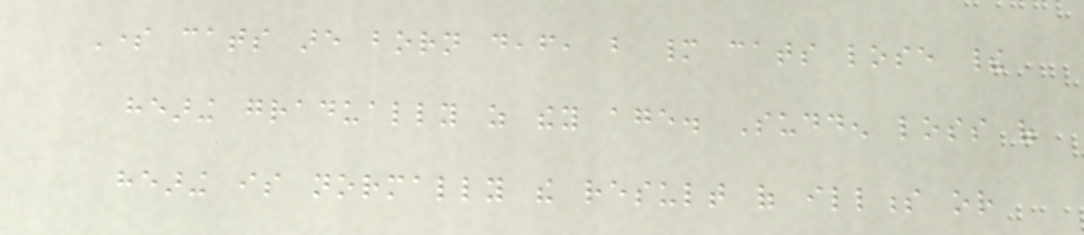Some cats are born deaf, but many cats lose their
hearing gradually as they age. Sudden loss of
hearing is normally the result of illness or
